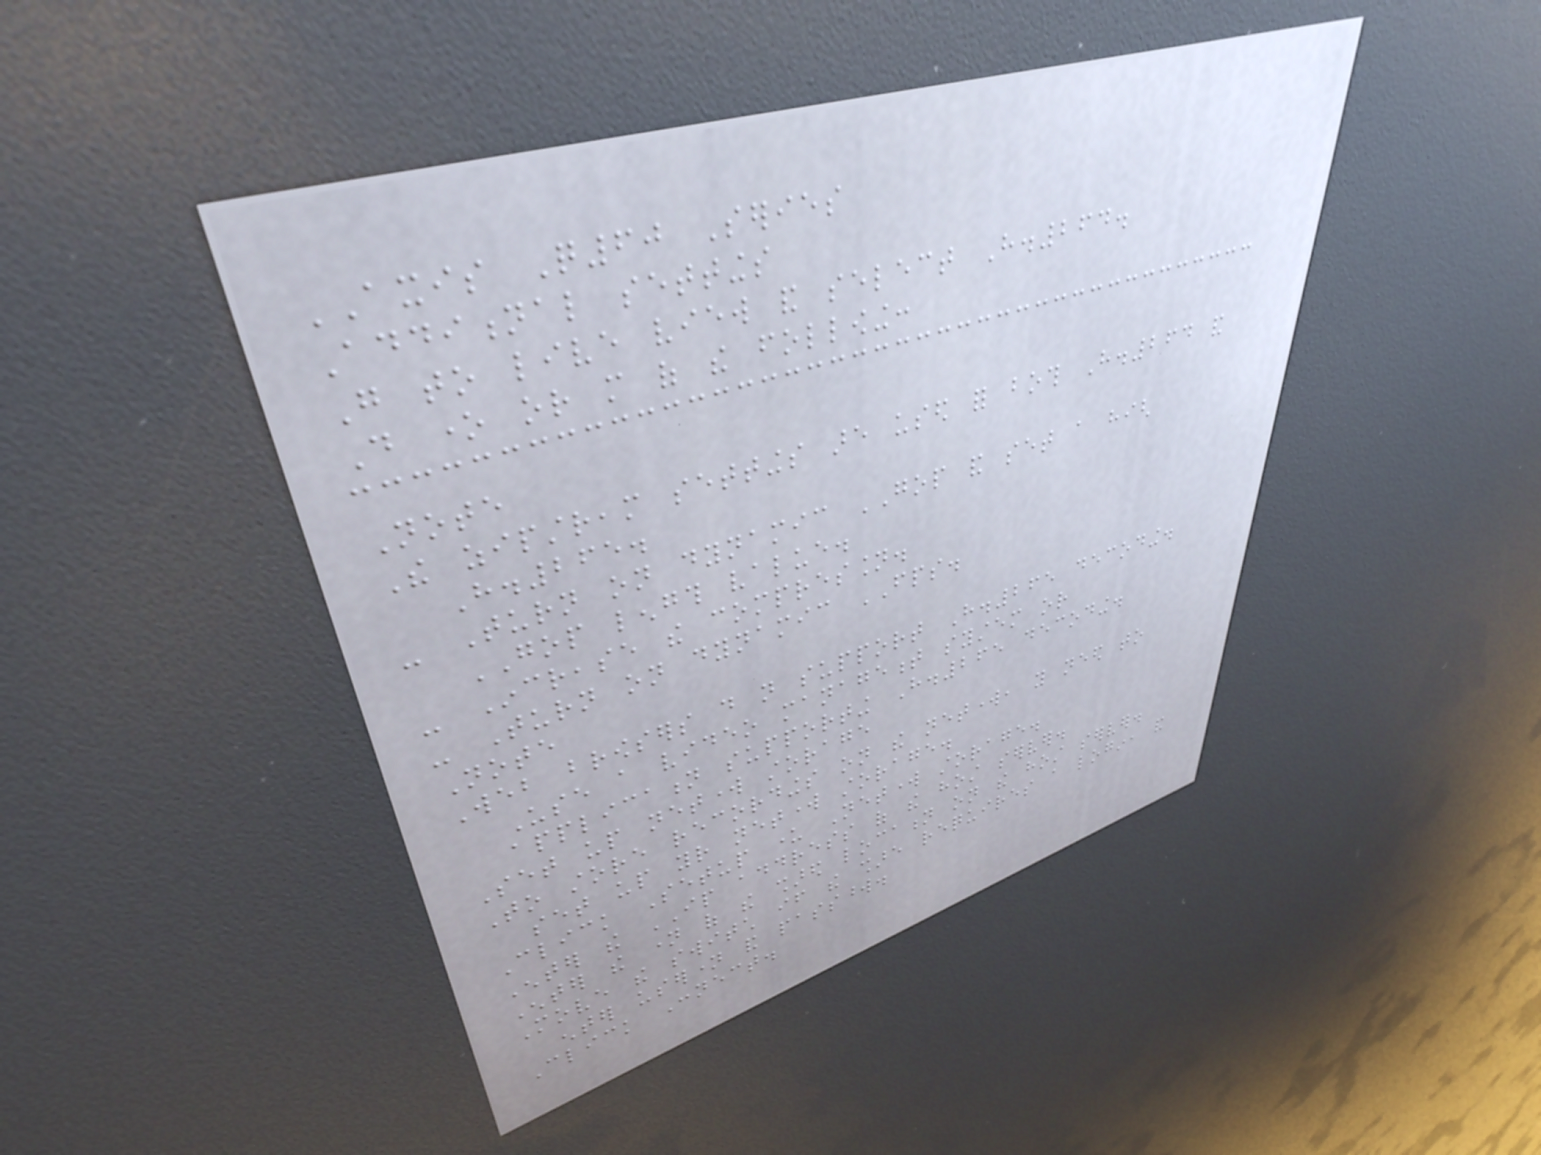AXIS Q60 Series
Additional settings
Go to live view and select H.264.
Do one or more of the following:
Note
The zipstream settings are used for both H.264 and
H.265.
- Turn on dynamic GOP and set a high
GOP length value.
- Increase the compression.
- Turn on dynamic FPS.
Note
Web browsers do not support H.265 decoding.
Use a video management system or
application supporting H.265 decoding.
Set up network storage
To store recordings on the network, you need to
set up your network storage.
Click Setup under Network storage.
Enter the IP address of the host server.
Enter the name of the shared location on the host server.
Move the switch if the share requires a login, and
enter username and password.
Click Connect.
